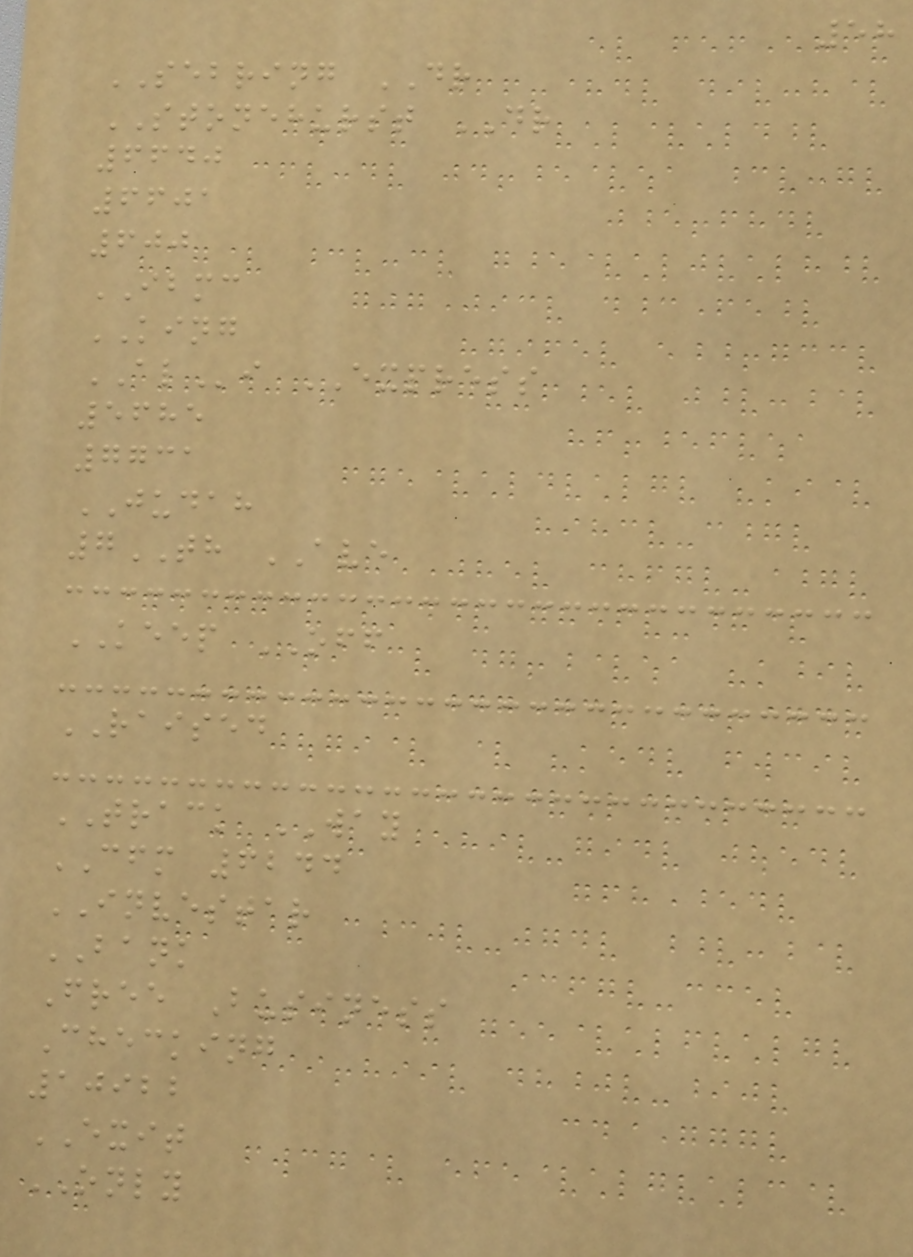58
SEBRING DR
STONEHURST DR
6640
6601
600
IBMC
KING
ALi EXPRESS
5685
7731
JUDAH
7TH AVE
KEEP OFF
RAISED
TRACK WAY
CFM 6244
INVESTAR
BANK
Free Business
Checking
10922
EXIT
ONLY
